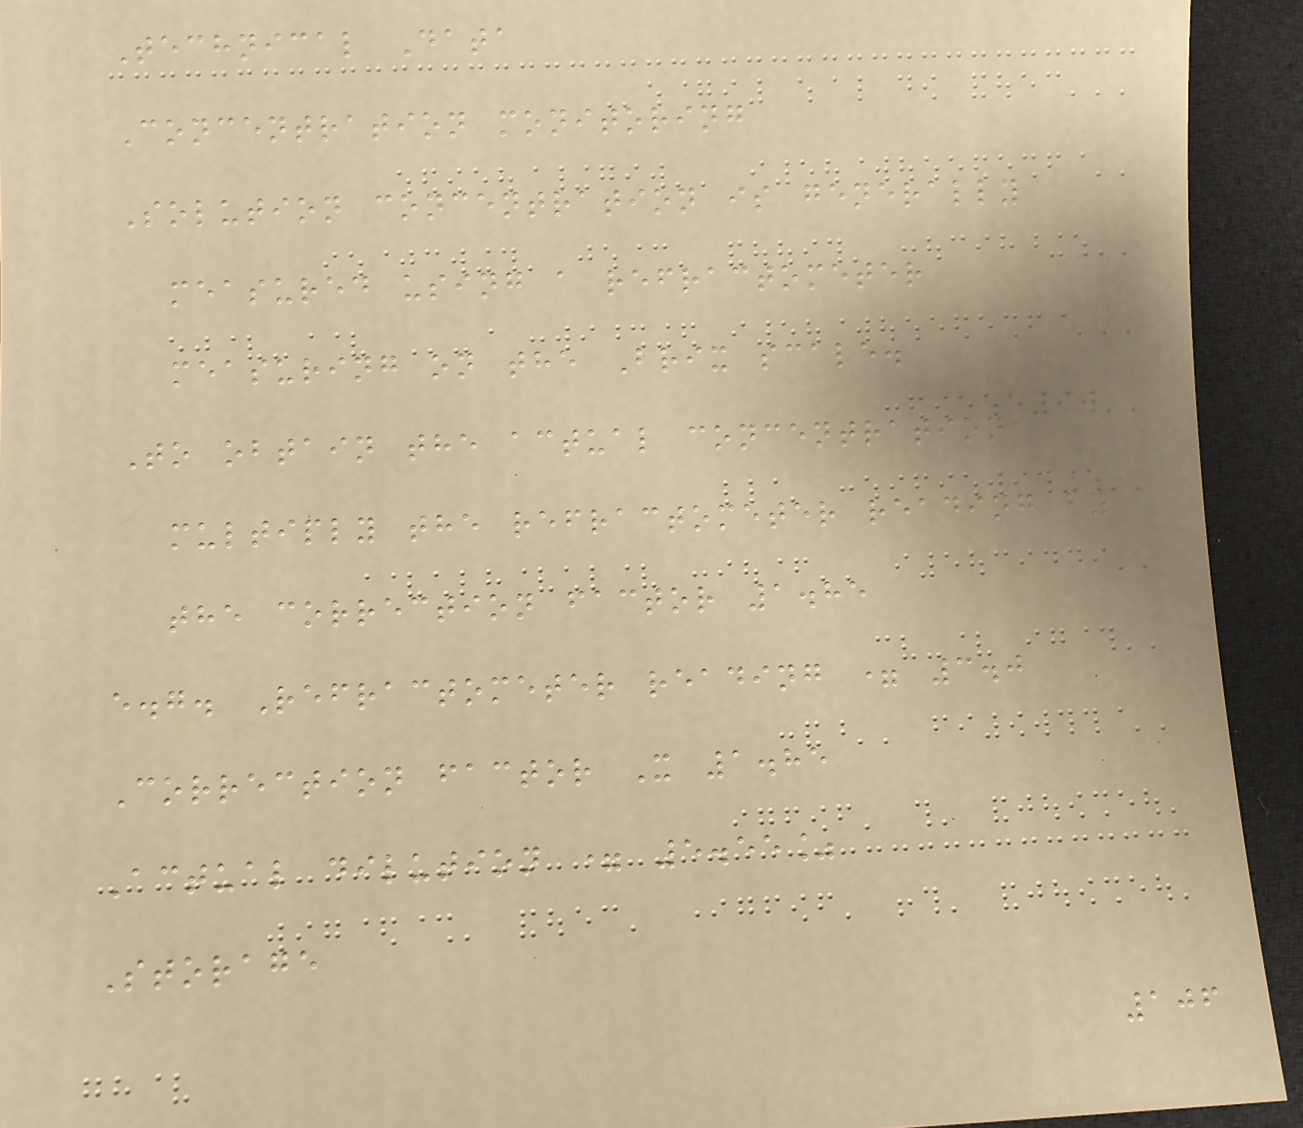Technical Data
Concentration monitoring
Solution concentration is generally
measured using a refractometer
measuring on the Brix scale.
To obtain the actual concentration
multiply the refractometer reading by
the correction factor 1.85
e.g. Refractometer reading = 3.0
Correction factor X 1.85
Actual dilution = 5.55%
Storage
106
